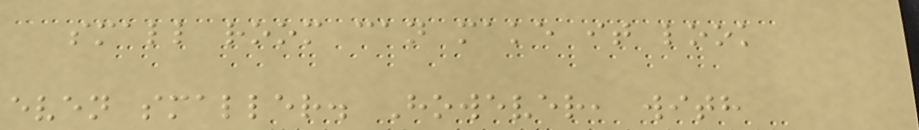small room can make it look
even smaller. However, with
